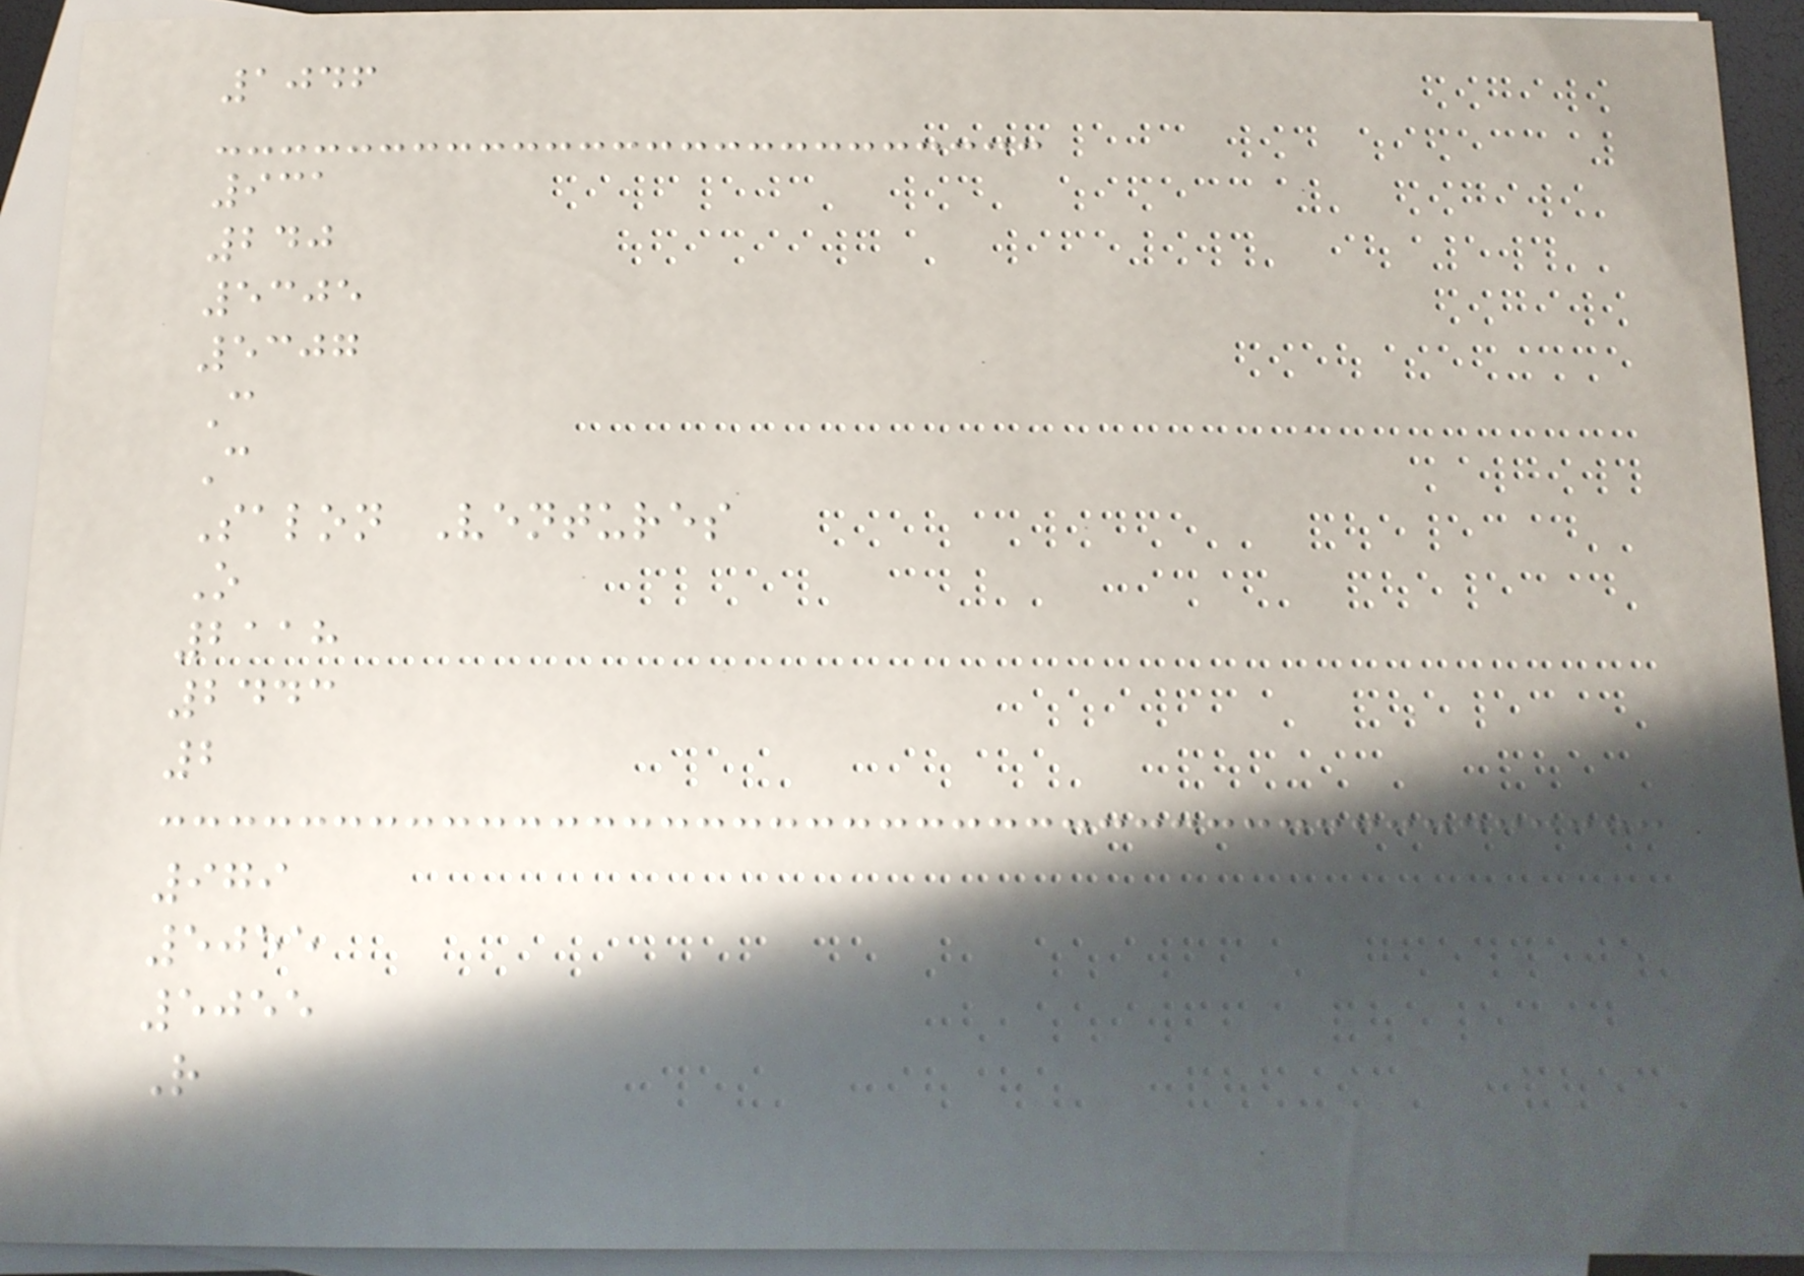1046
931
240
5305
5307
C
C
Salon Ventures
O
2118
2443
2
979
5055
5055
R
